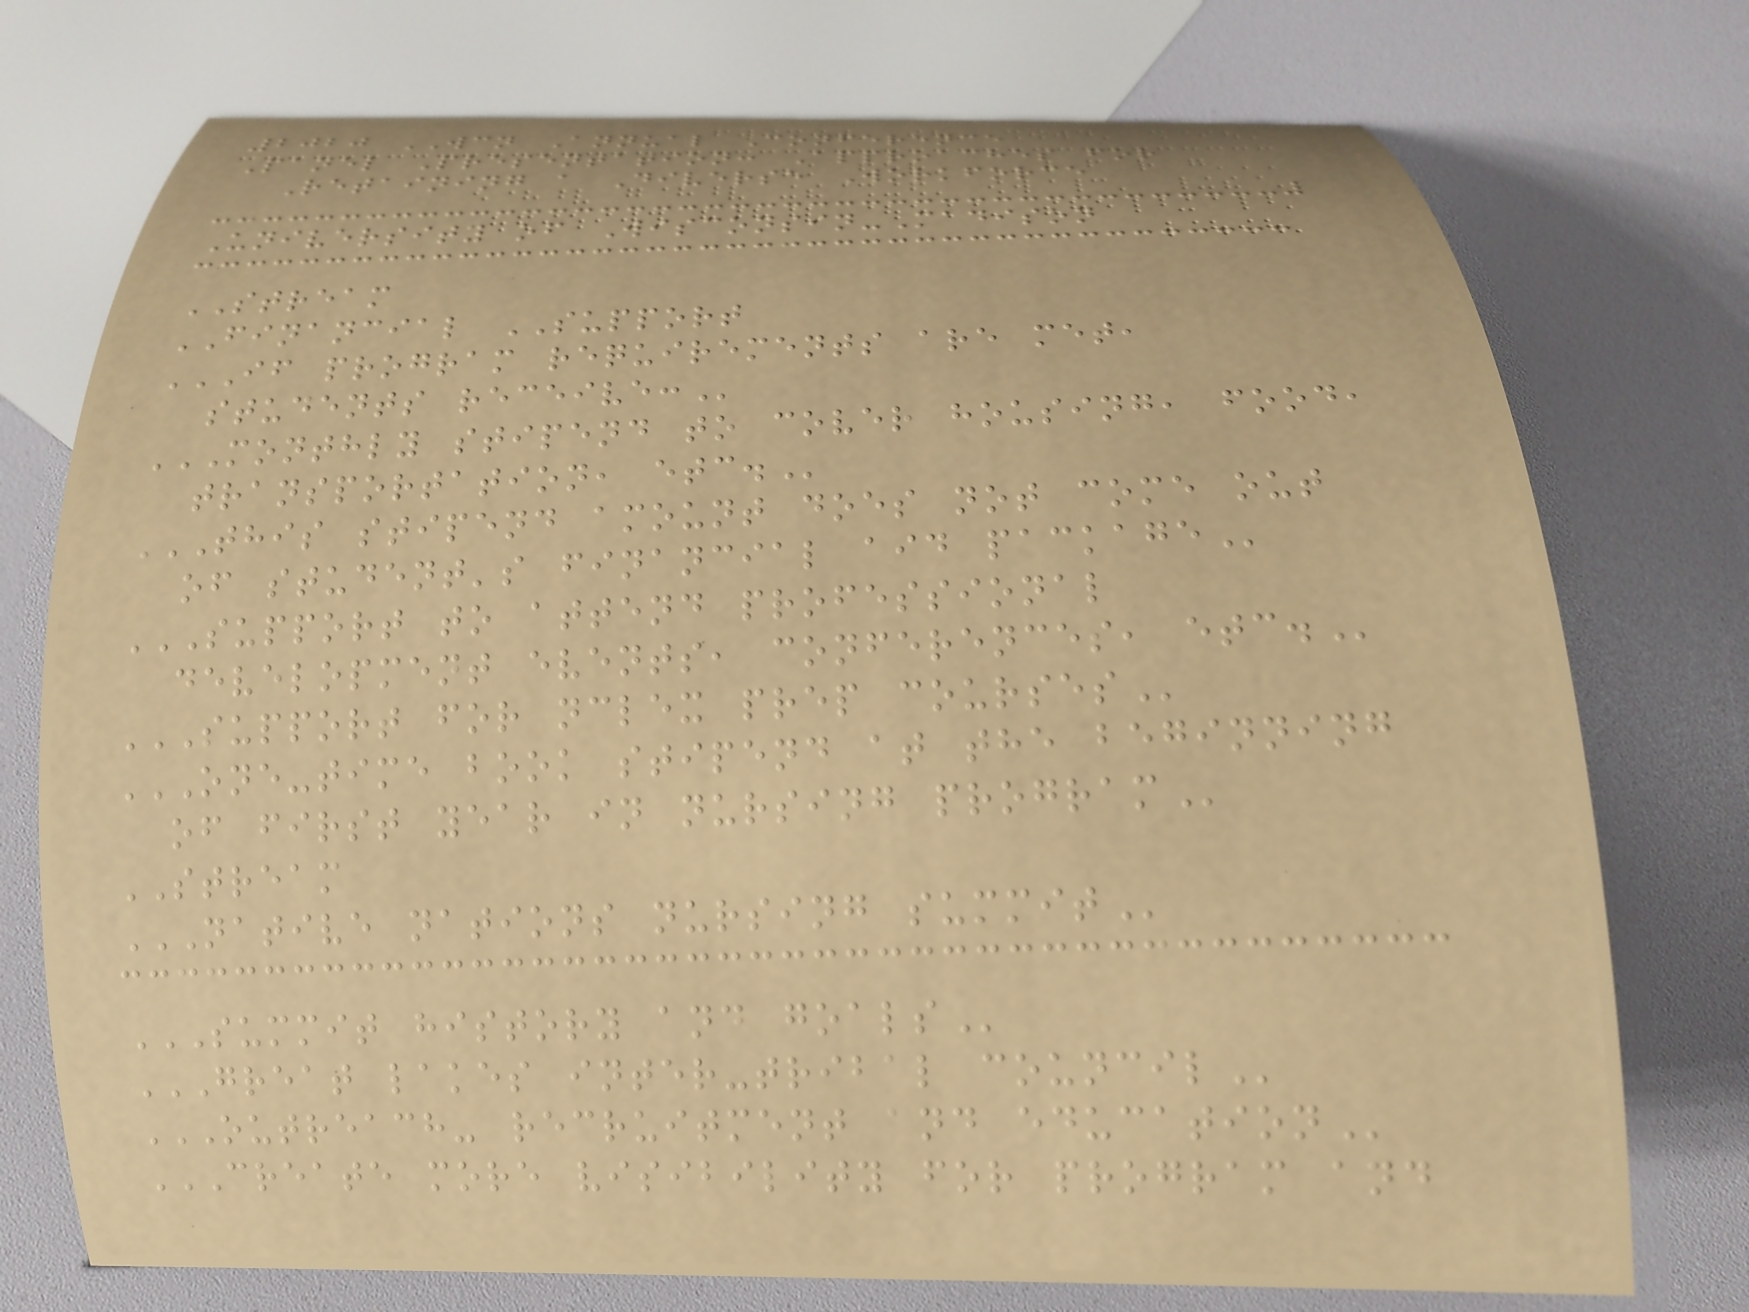2020 WCN Annual Conference
Panel Presentation: Approaches for
Retaining a Diverse Workforce
University of Wisconsin-Madison
STREAM
FINANCIAL SUPPORT
IF PROGRAM REQUIREMENTS ARE MET,
STUDENTS RECEIVE:
MONTHLY STIPEND TO COVER HOUSING, FOOD,
TRANSPORTATION, ETC.
THIS STIPEND AMOUNT DOES NOT COME OUT
OF STUDENT'S FINANCIAL AID PACKAGE
SUPPORT TO ATTEND PROFESSIONAL
DEVELOPMENT EVENTS, CONFERENCES, ETC.
SUPPORT FOR NCLEX PREP COURSES
ONE-TIME BOOK STIPEND AT THE BEGINNING
OF FIRST YEAR IN NURSING PROGRAM
STREAM
NATIVE NATIONS NURSING SUMMIT
SUMMIT HISTORY AND GOALS
GREAT LAKES INTER-TRIBAL COUNCIL
OUTREACH- RECRUITMENT AND EDUCATION
CREATE MORE VISIBILITY FOR PROGRAM AND
